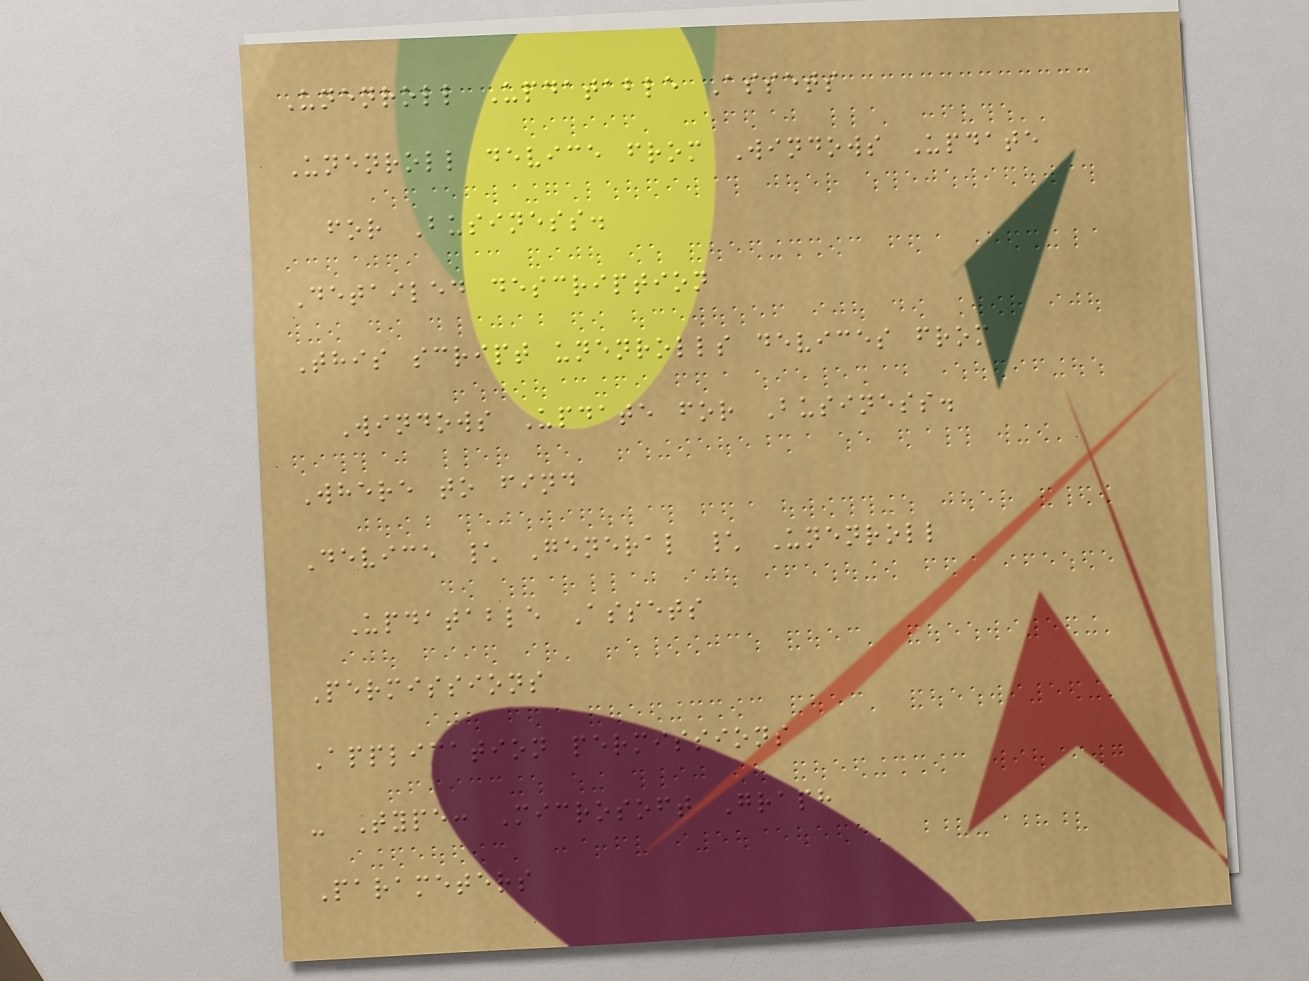Unenroll Updatable Assets
Unenroll device from Windows Update
for Business.
Detailed description
This script unenrolls devices from
Windows Update for Business.
Where to find
Device \ General \ Unenroll
Updatable Assets
Permissions
Application permissions
- Type: Microsoft Graph
Parameters
